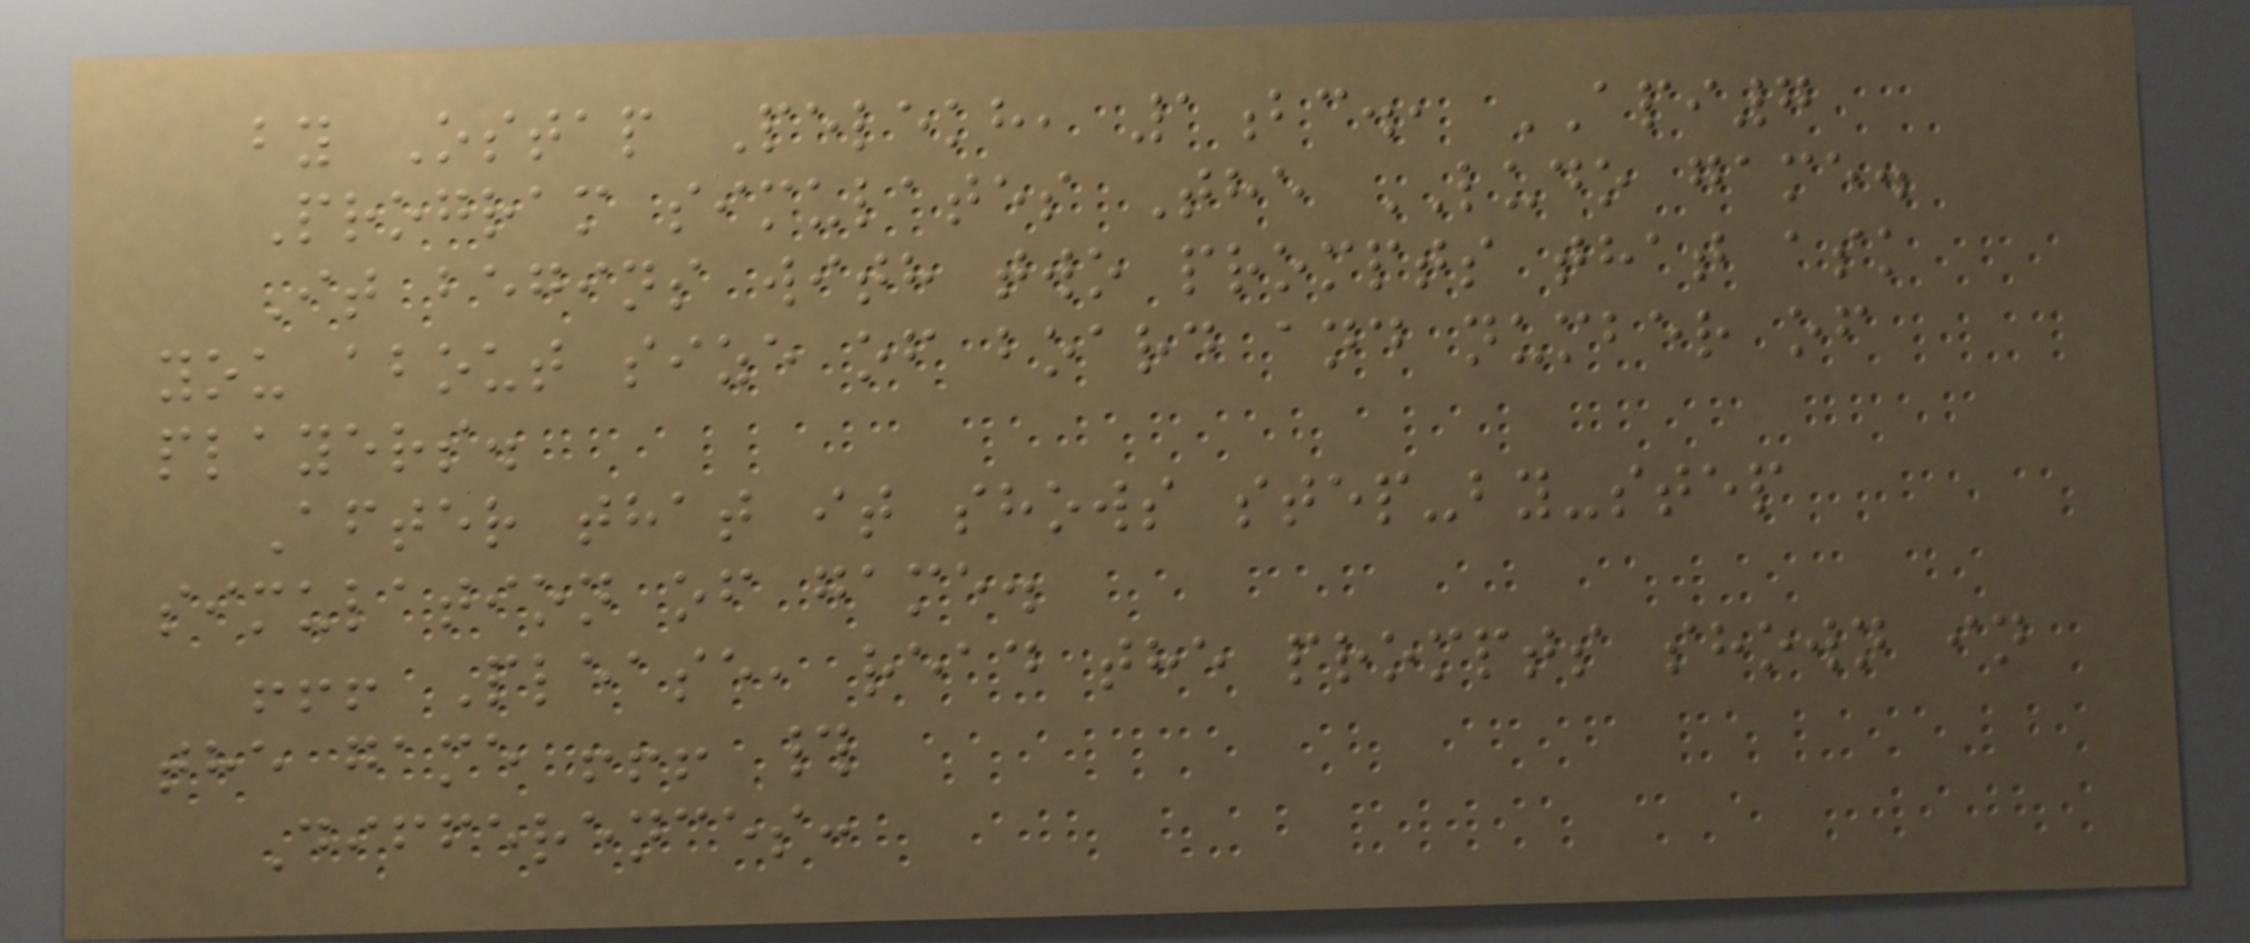by Ostap Pelekh, 1bc., API7
Program simulates The LUDO game.
It begins with two prompts that ask
you about size of board and number of
players.
After that it shows step-by-step
simulation of game.
!!! Please, read the prompts shown in
the game !!! #
Differences:
